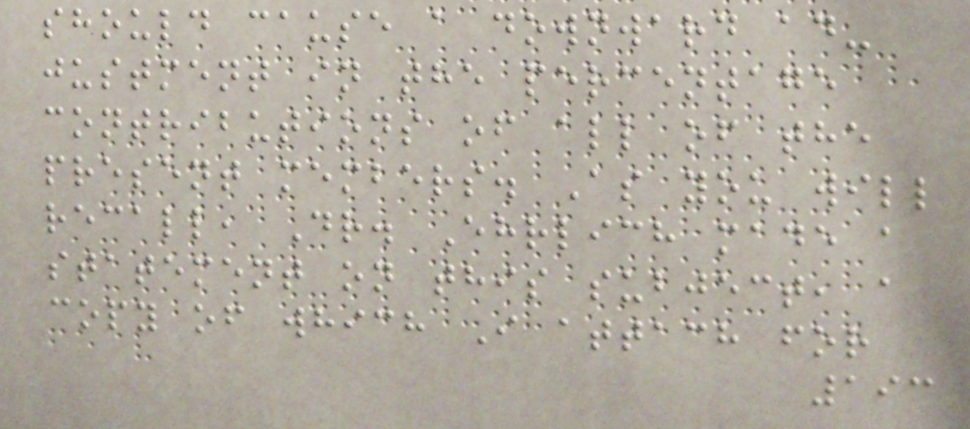should cause a downward ad-
justment in the percentage
contributions of all of the
present members. As you will
recall, Dr. Ehrlich made a
statement on this subject, a
copy of which I attach for
193
